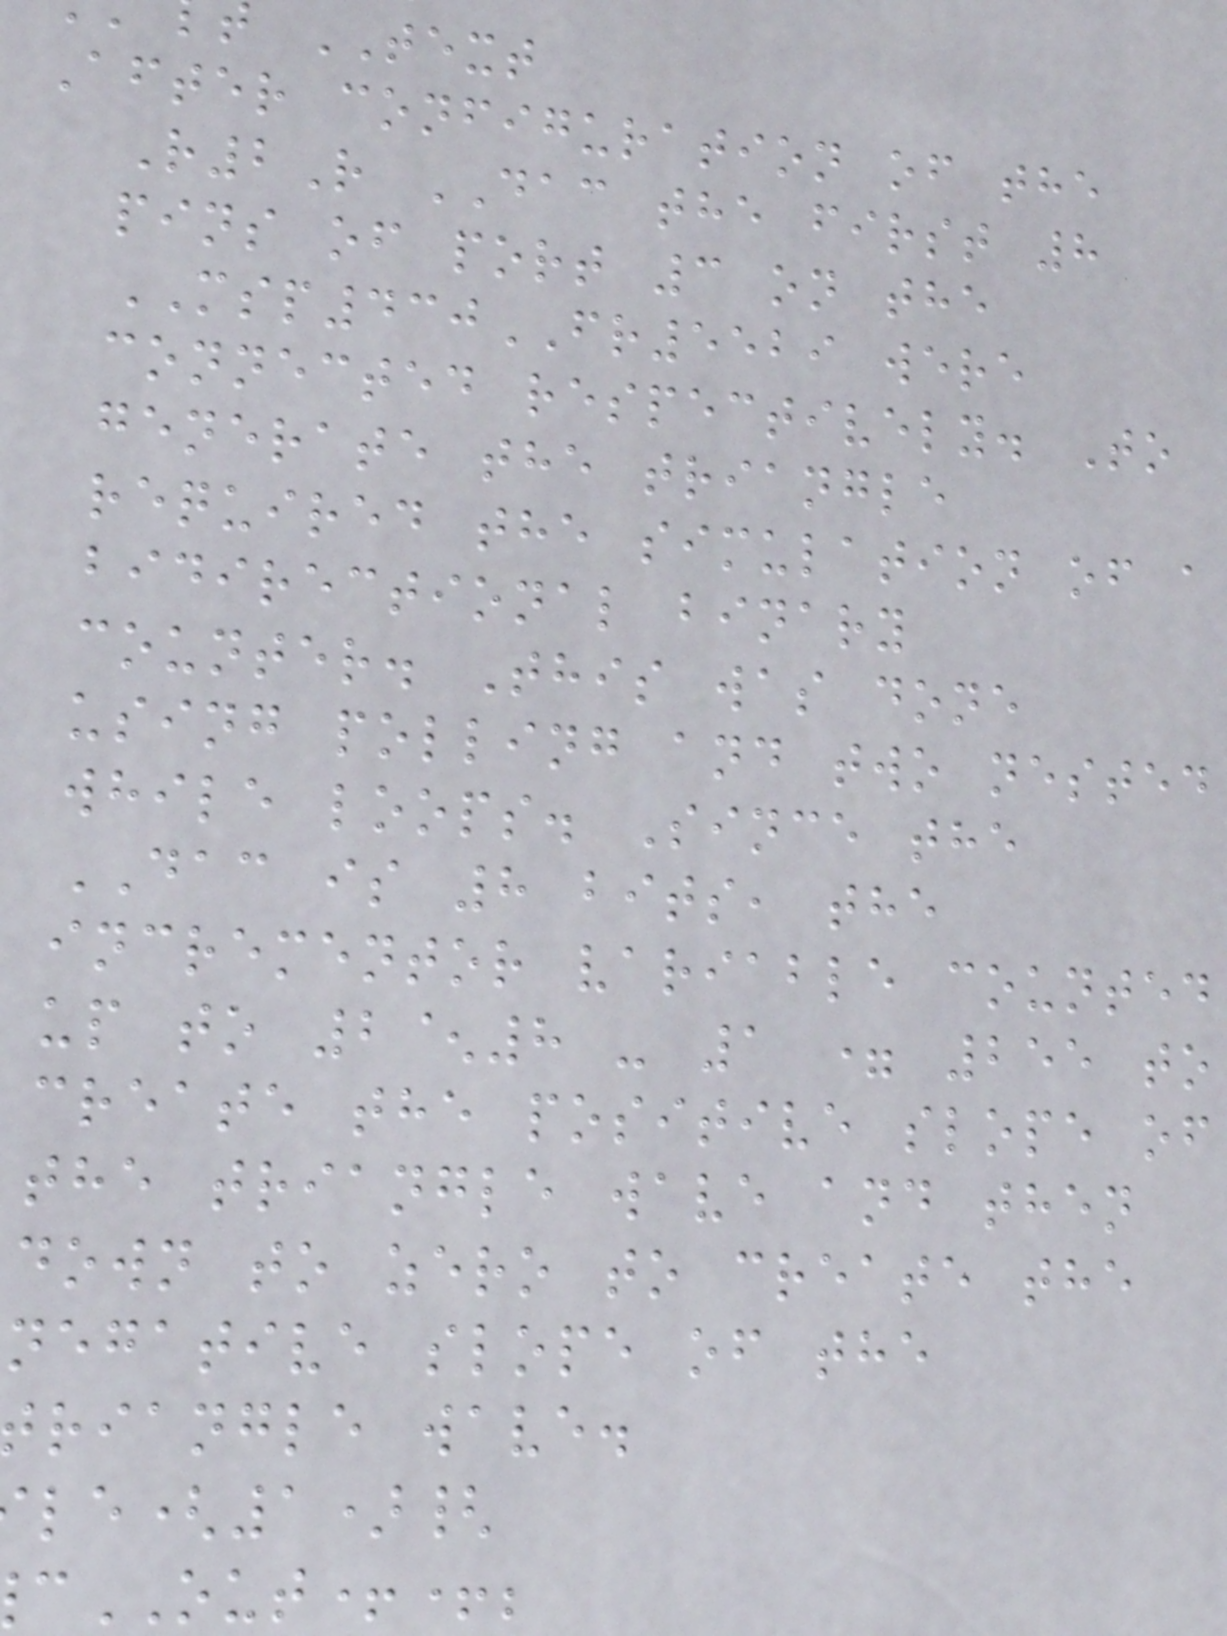TEXT
After configuration of the
R2R DAC the first 8
pins of port 3 on the
MSP430FR5529 were
connected respectively. To
generate the triangle
required the simulation of a
bidirectional binary
counter. This was done
using polling and two nested
while loops. Since the
DAC is 8 bits, the
incrementor variable counted
up to 2^8 - 1 = 255 to
create the positive slope of
the triangle wave and then
down to zero to create the
negative slope of the
riangle wave.
le(1){
OUT++;
